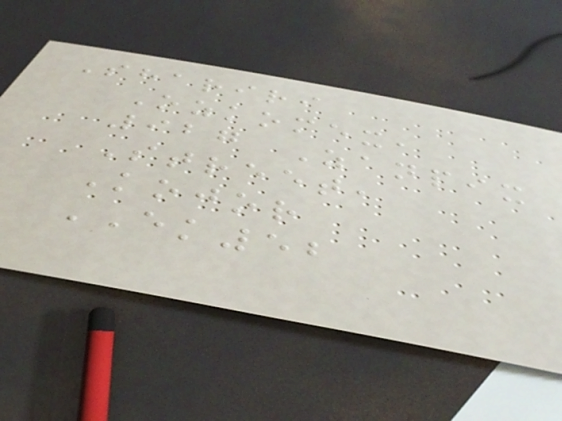Shariri
Ozkomex,
927 Zanpix
Street,
Kojor
EK52
